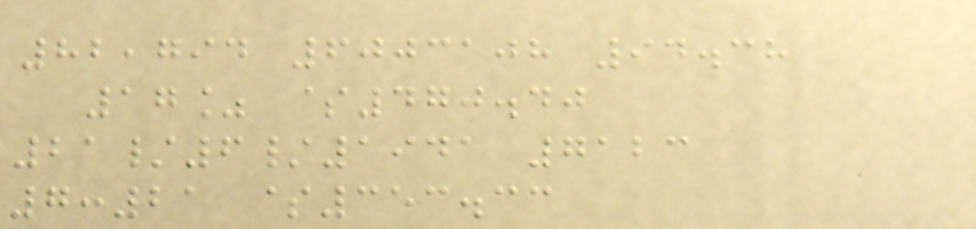82,794 6003108 94.38
17% $470.40
21/6/1941 7123
7:21 $353.33
